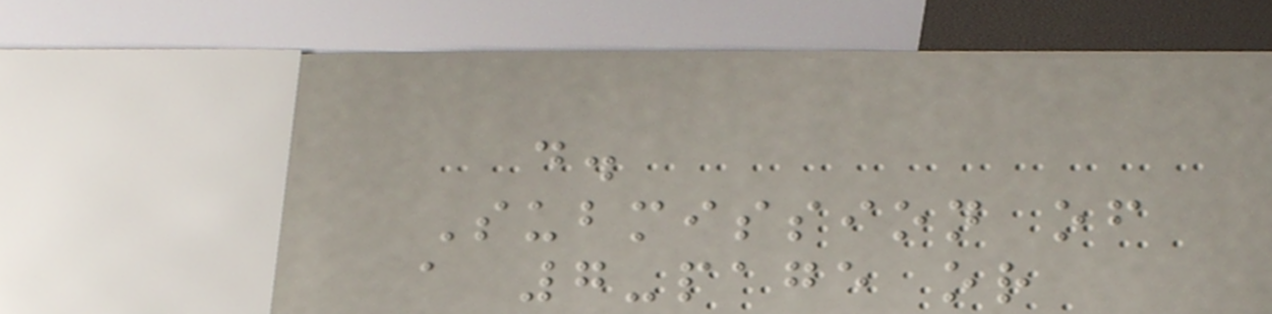d.
Submission of
a 7-page or
